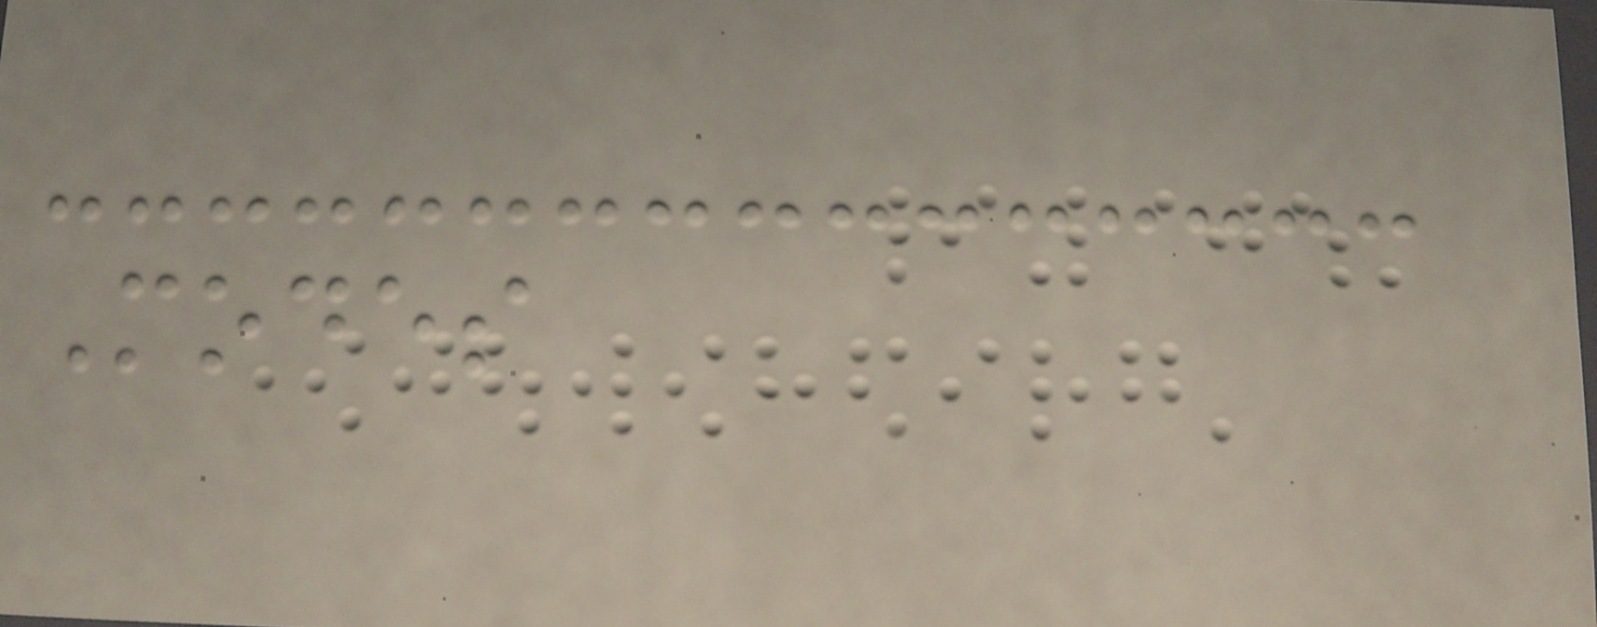Modes
